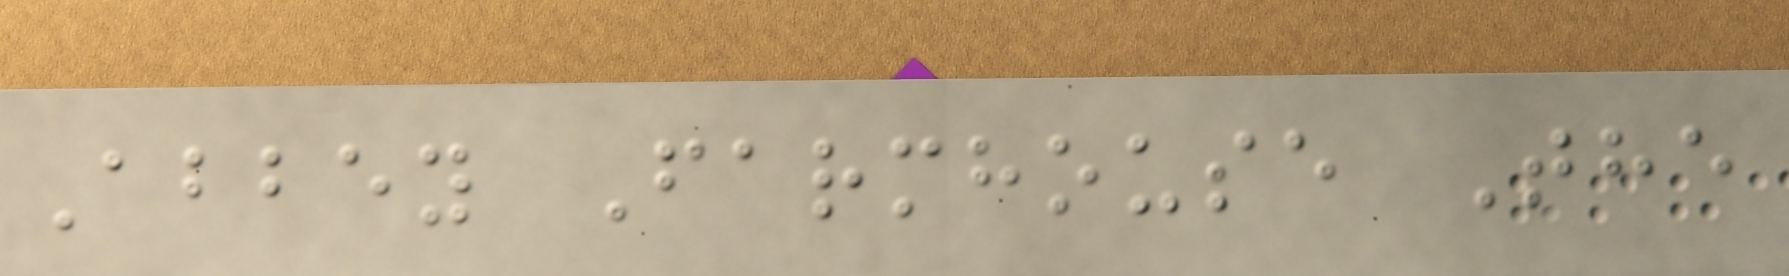Abbey Farmhouse The
